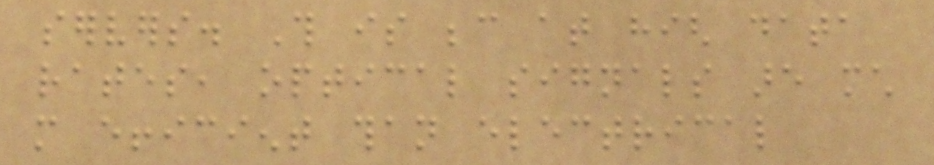servers. This is because at high data
rates, optical signals are much
more efficient than electrical
